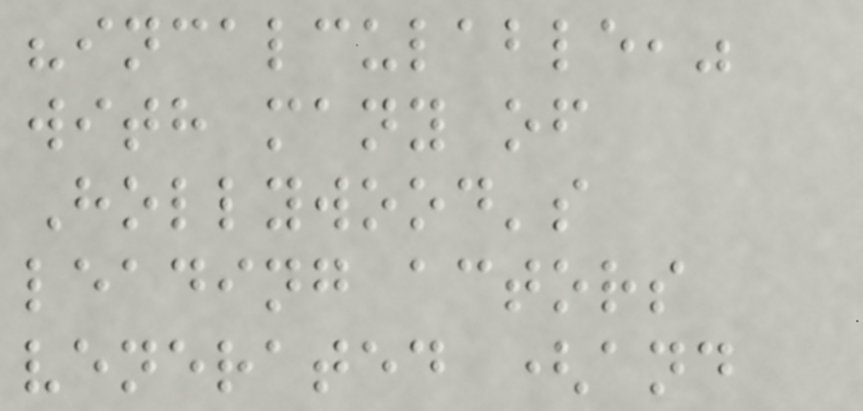"incalculable,"
with many of
Hollywood's
leading actors
venerated (and
